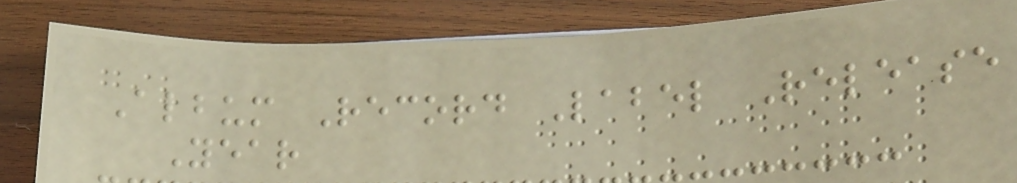Album Record Label Release
Year
